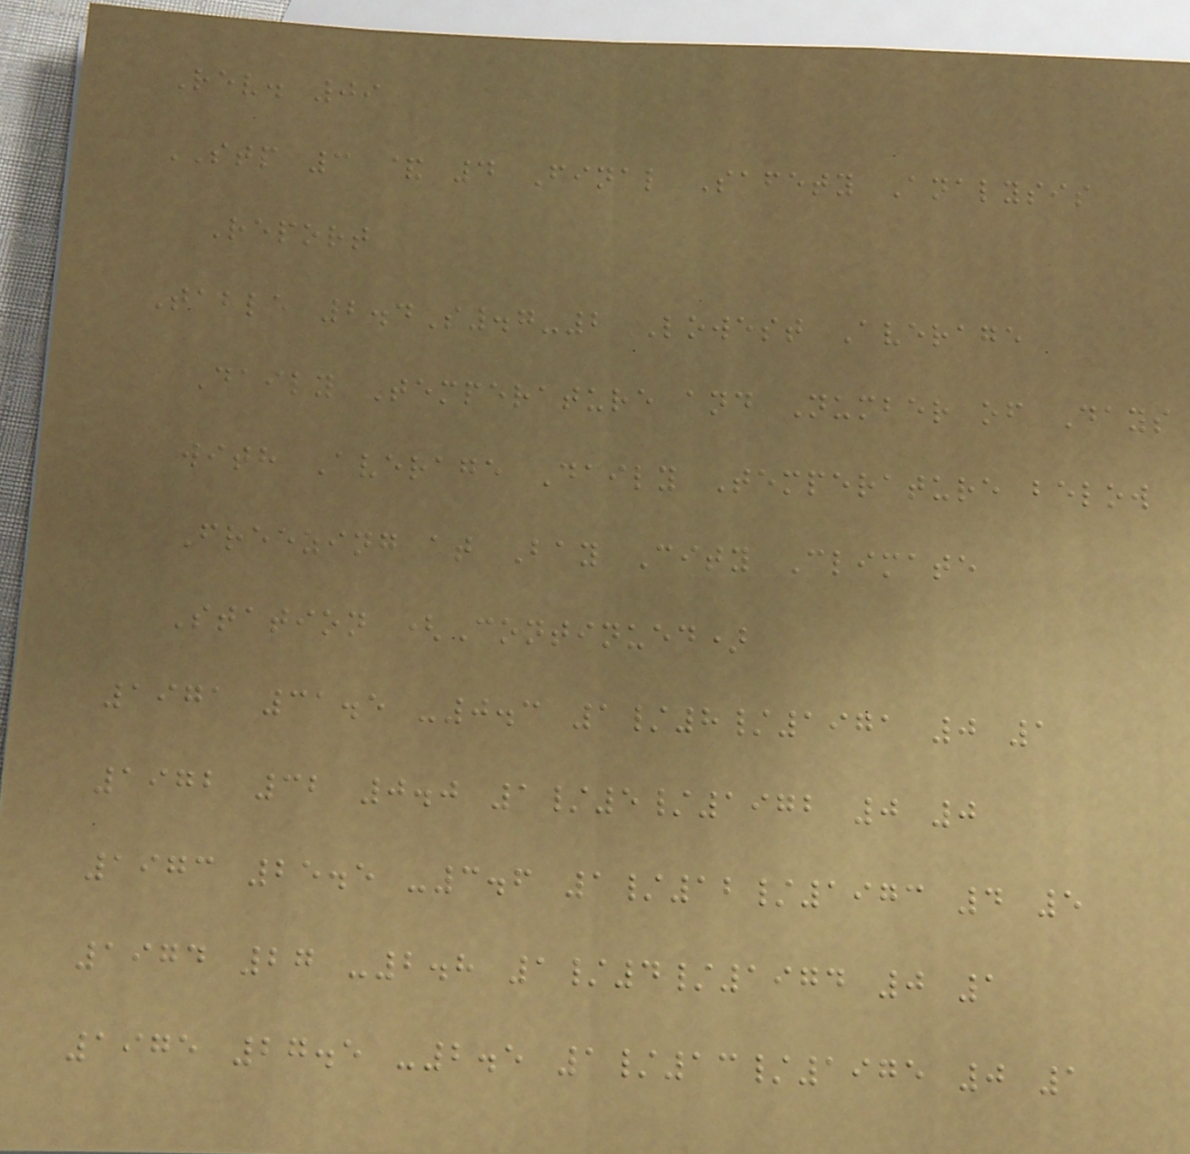Rev. 09
STP 3 & 4 Final Safety Analysis
Report
Table 2.4S.7-2 Lowest Average
Daily Temperature and Number of Days
with Average Daily Temperature below
Freezing at Bay City Climate
Station (Continued)
1971 31.5 -0.3 1/8/1971 0 1
1972 32 0.0 1/5/1972 0 0
1973 25.5 -3.6 1/12/1973 4 5
1974 27 -2.8 1/4/1974 0 1
1975 27.5 -2.5 1/13/1975 0 1
